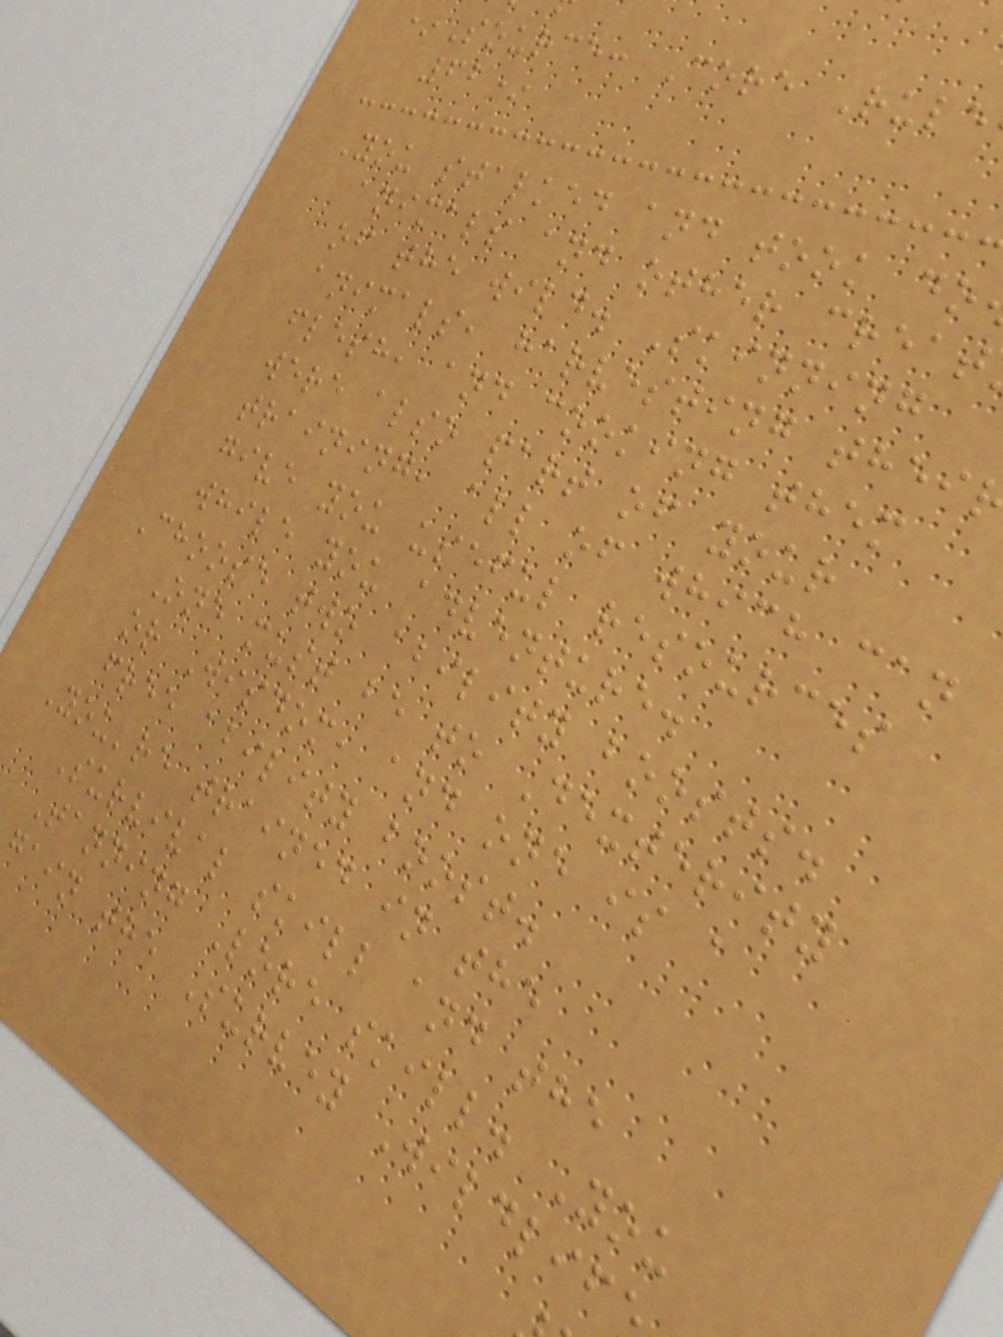*Source: Core Rule
62*
You stalked and took do
animals and other creat
of the wild. Skinning
animals, harvesting thei
flesh, and cooking them
were also part of your
training, all of which can
give you useful resources
while you adventure.
Choose two ability boosts.
One must be to Dexterity
or Wisdom, and one is a
free ability boost.
You're trained in the
Survival skill and the
Tanning Lore skill. You
gain the Survey Wildlif
